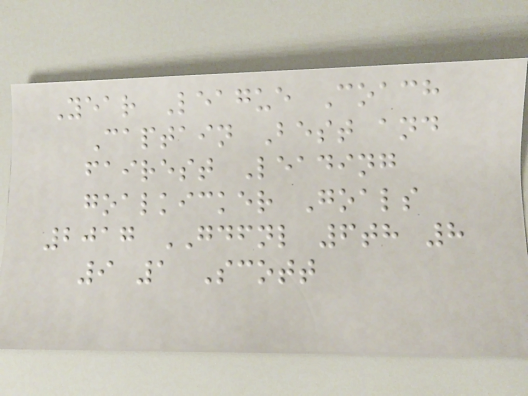Year League Coach
Captain Best and
fairest Leading
goalkicker Goals
2017 GDFNL 6th 8
9 1 Scott
